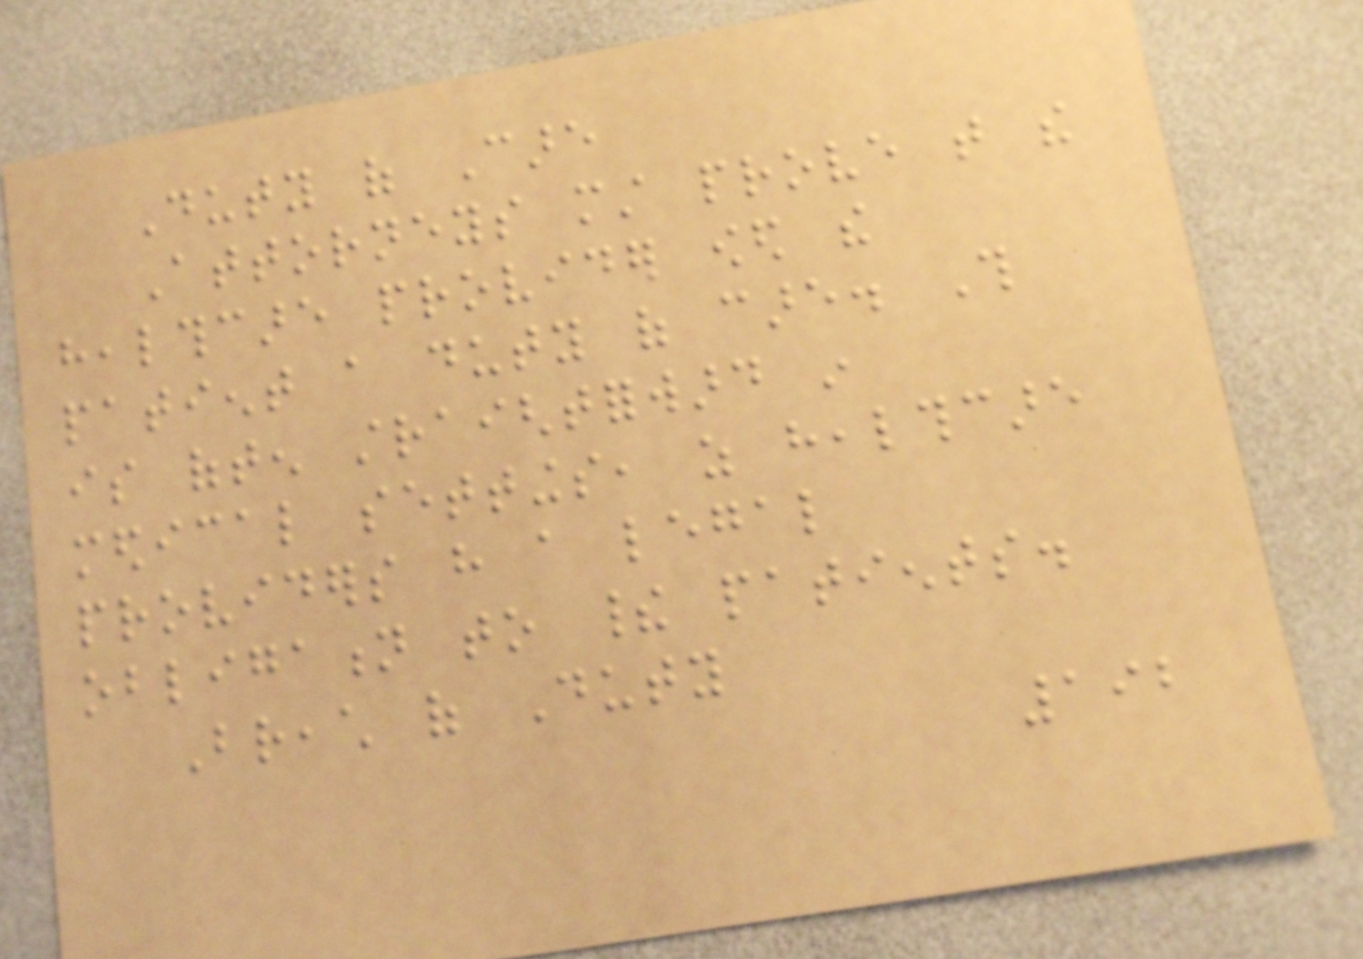Duty of Care
Attorneys must prove that the
healthcare provider owed the
patient a duty of care. This
is often straightforward in
medical settings, as healthcare
providers have a legal
obligation to their patients.
Breach of Duty
192
